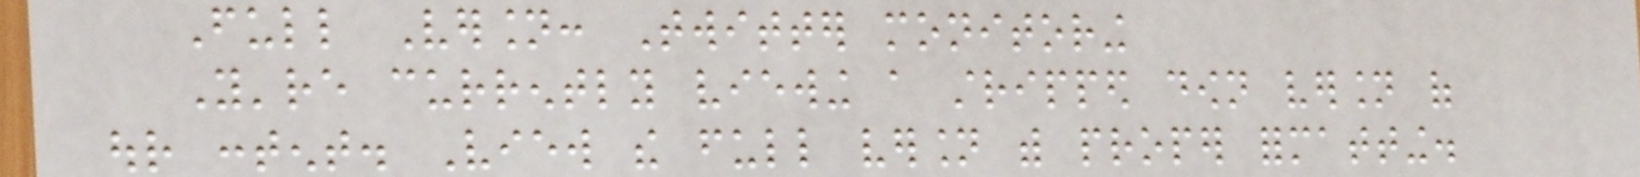Full Version: Twitter monitoring
You're currently viewing a stripped down version of
our content. View the full version with proper formatting.
